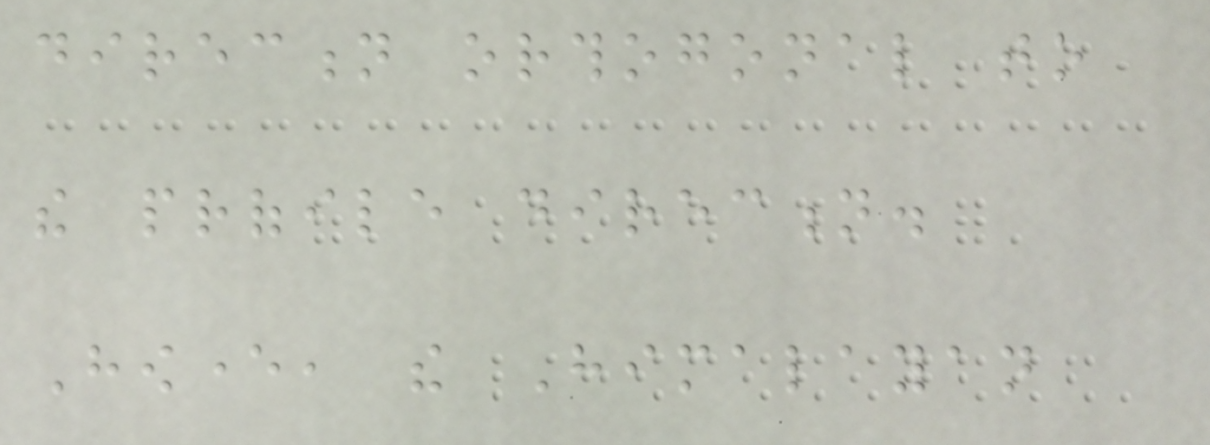direction orthogonal to
the profile direction.
However, the Himalayan
